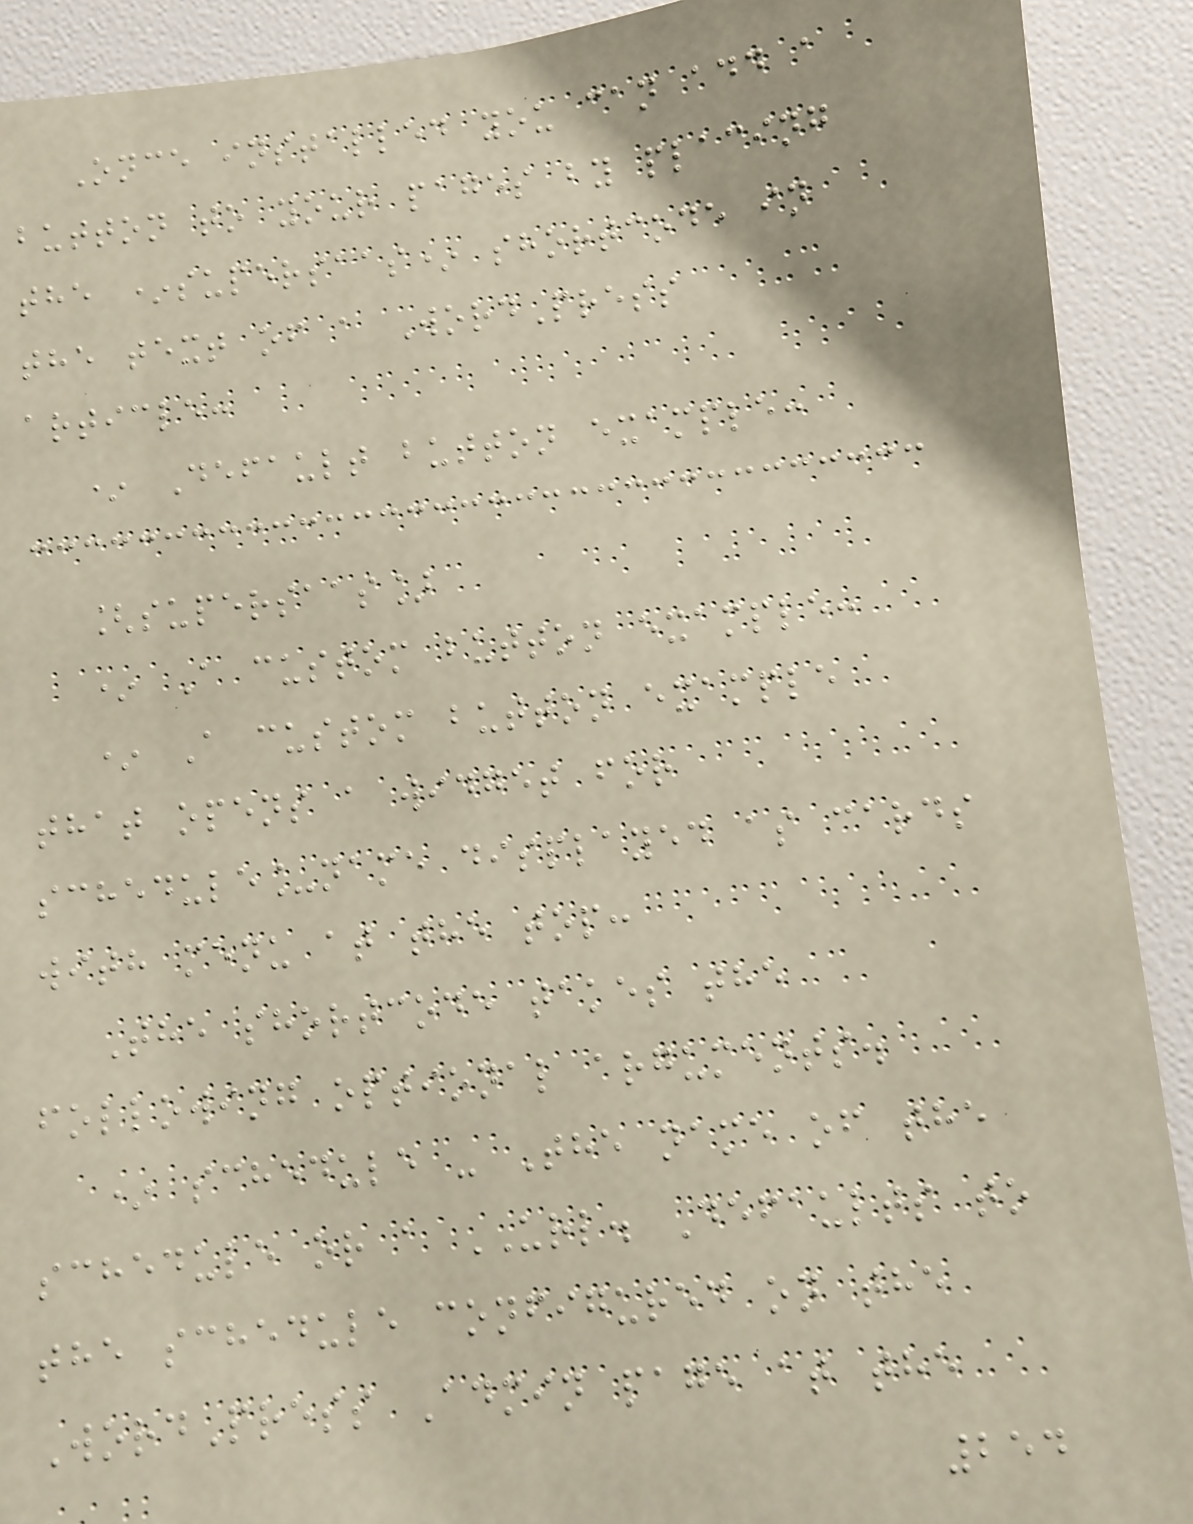Once installed you can add a
button to your pages by placing
the *supersaas* shortcode in
the text of a WordPress
article:
* Default button example:
[supersaas]
* A custom button example:
* A custom button example
that opens a widget for
schedule_name displayed as cards
with menu at the top:
The shortcode takes the
following optional arguments.
* schedule - The name of the
schedule or a URL. Defaults to
the schedule configured on the
WordPress Admin page at the
254
